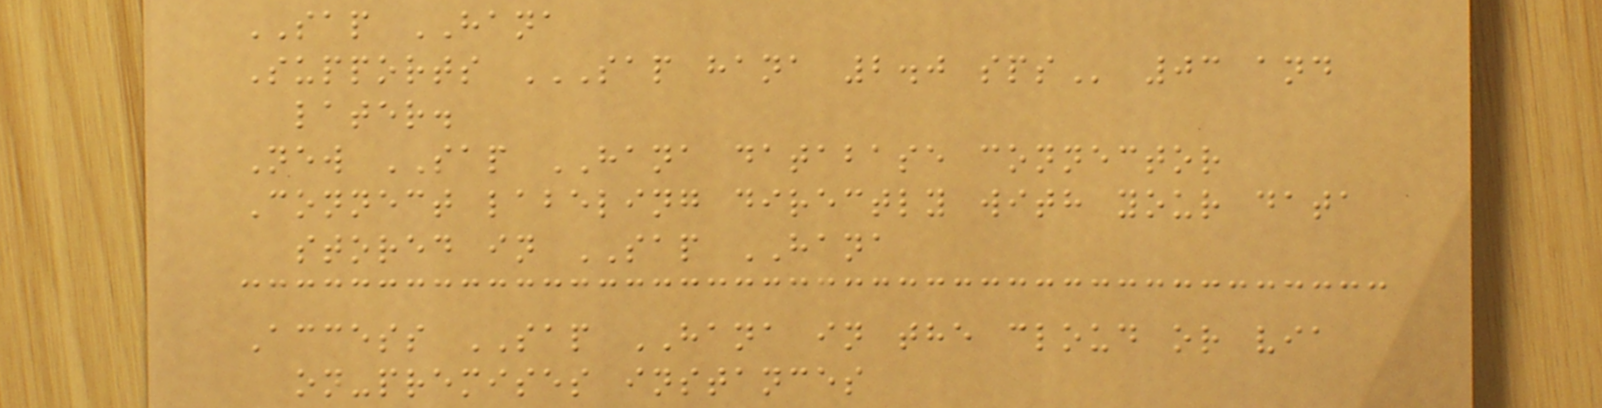SAP HANA
Supports SAP HANA 2.0 SPS 03 and
later.
New SAP HANA database connector
Connect labeling directly with your data
stored in SAP HANA
Access SAP HANA in the cloud or via
on-premises instances
